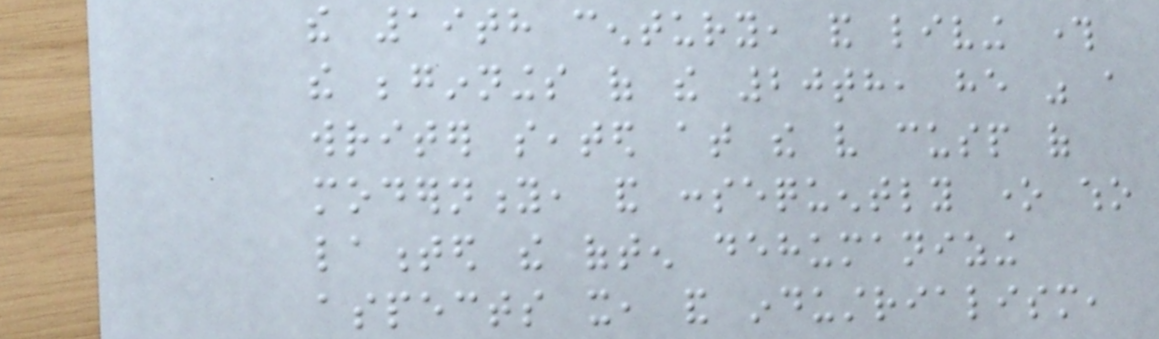the 19th century, and living through
the beginnings of the 20th, he was a
writer seated at the very cusp of
modernity, and consequently one who
lamented the often dehumanizing
aspects it, and industrialism,
